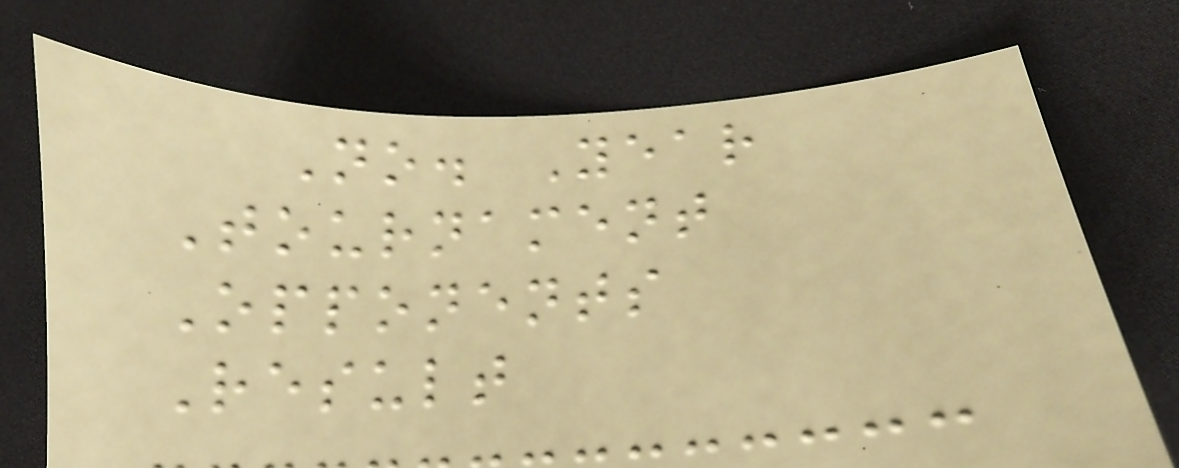No. Year
Tournament
Opponents
Result
